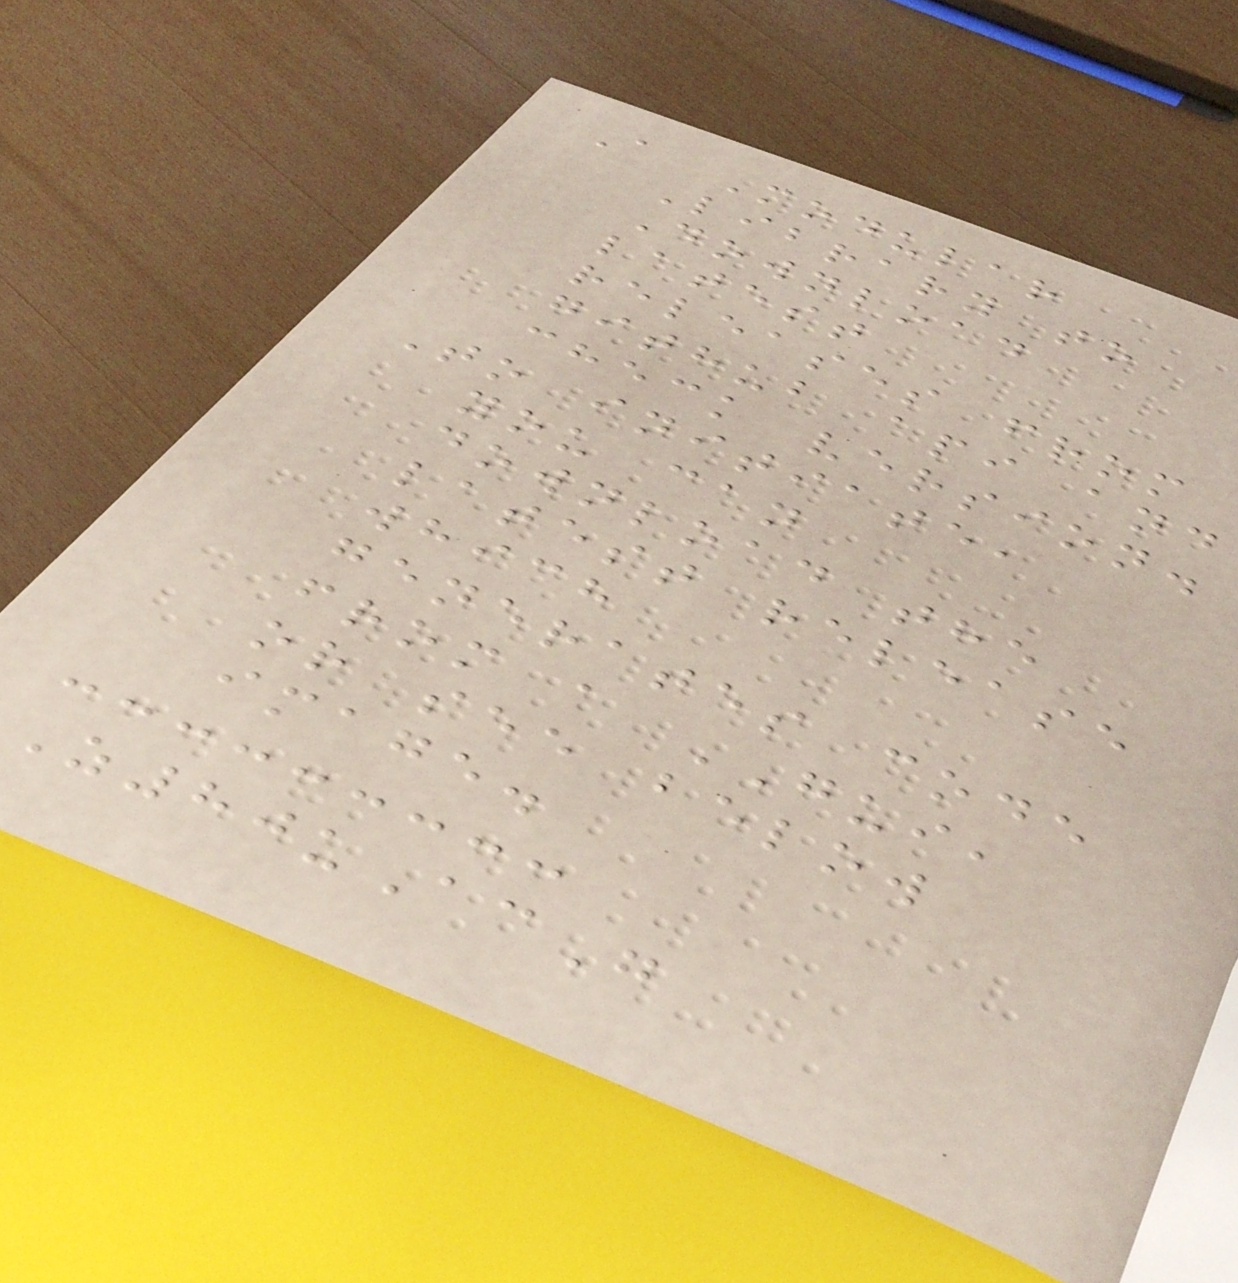A Modular
Library to
Download
latest
releases from
github api and
check version.
To initiate,
you can
download the
latest release
which
generates code
from a GUI,
or see below
image.
Z80uAcG
